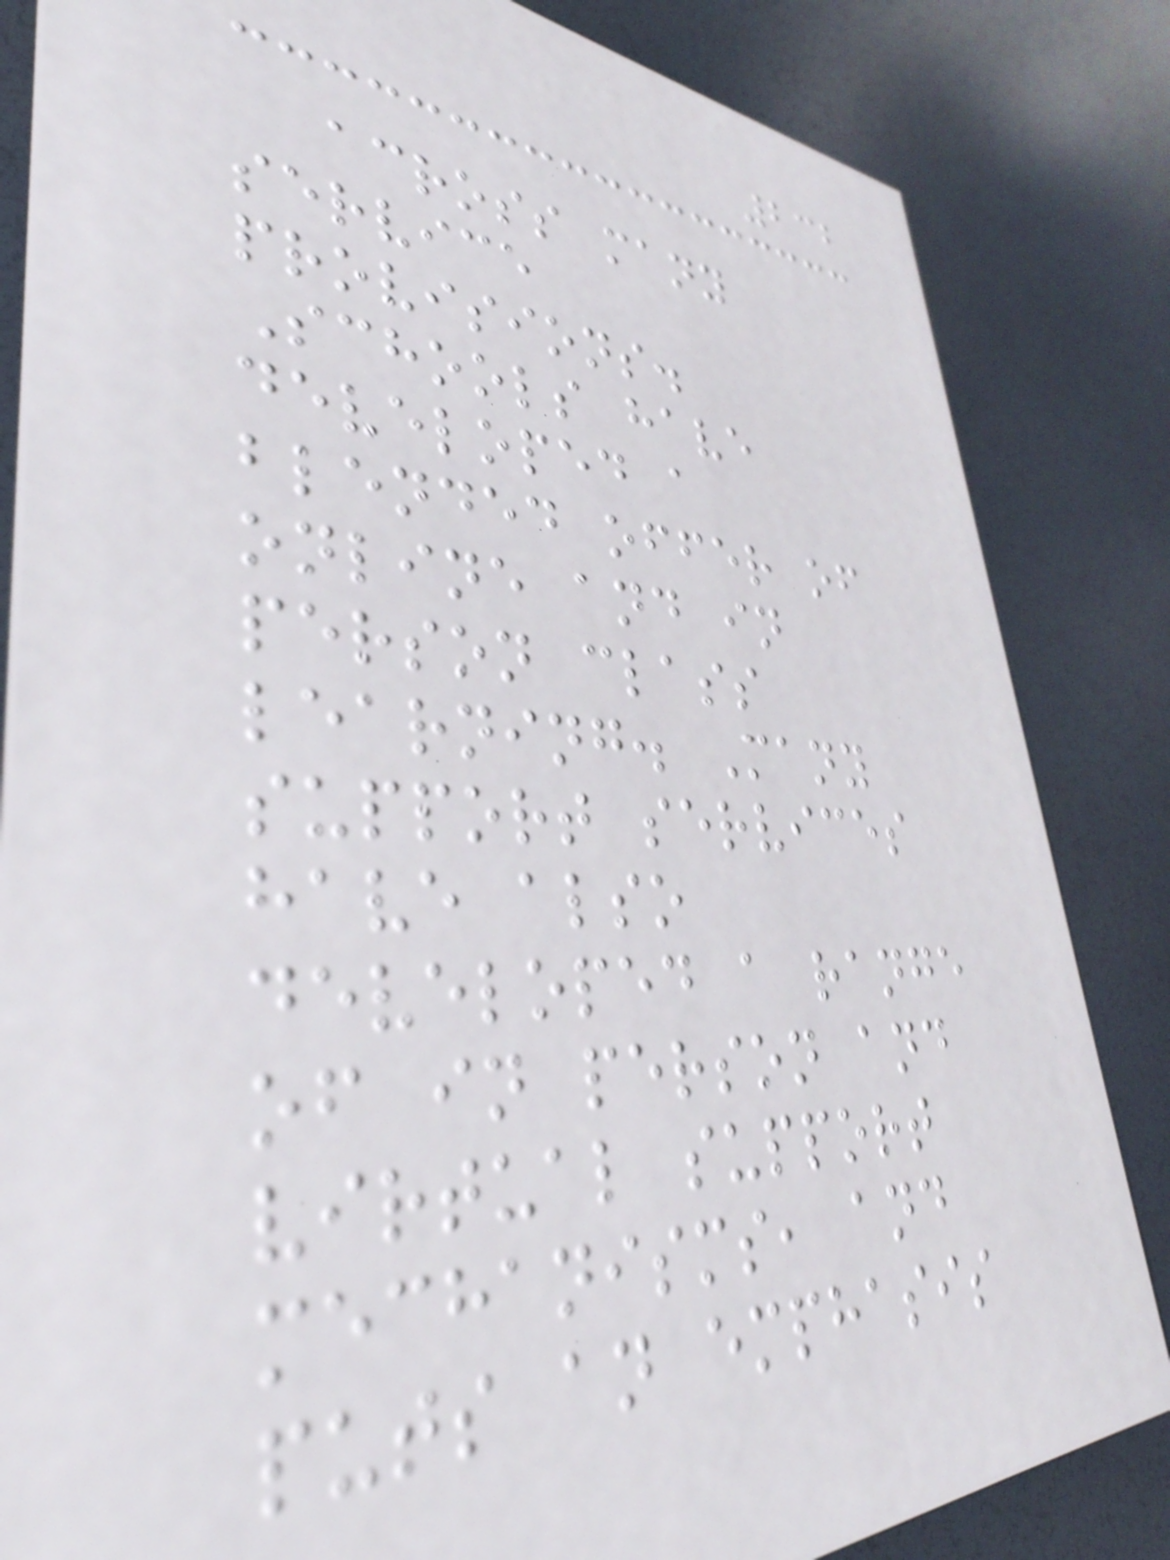232
across many
service
provisions.
Schools have
developed a
blended offer of
online and in
person class
learning. Many
support services
have also
developed a range
of in person and
virtual support
mechanisms, and
puts an emphasis
